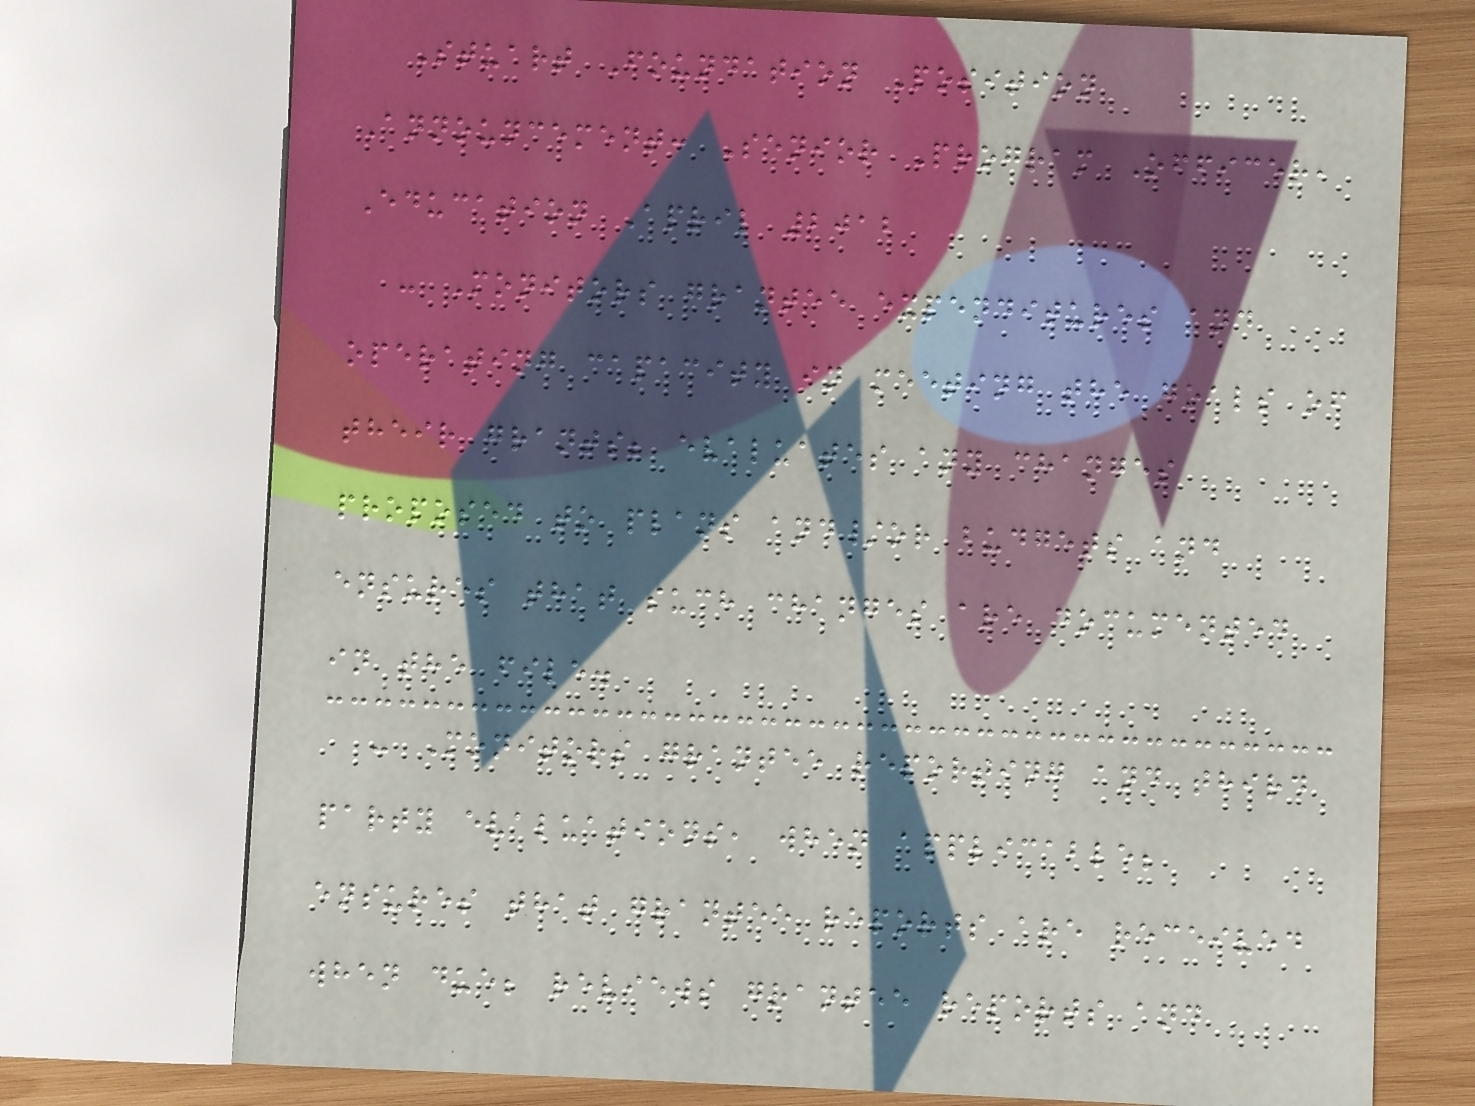Stuart Foundation Position
Announcement: Senior Program Officer,
Education April 2012
- Monitors grantee expenditures and
operating capacity in meeting the goals of
their grants; evaluates any changes
proposed to plans and/or budgets and
ensures that such changes are documented
in the file.
- Monitors grantee reporting and third
party evaluations, when applicable;
ensures that grantee reports are received
when due; reviews grantee reports and
